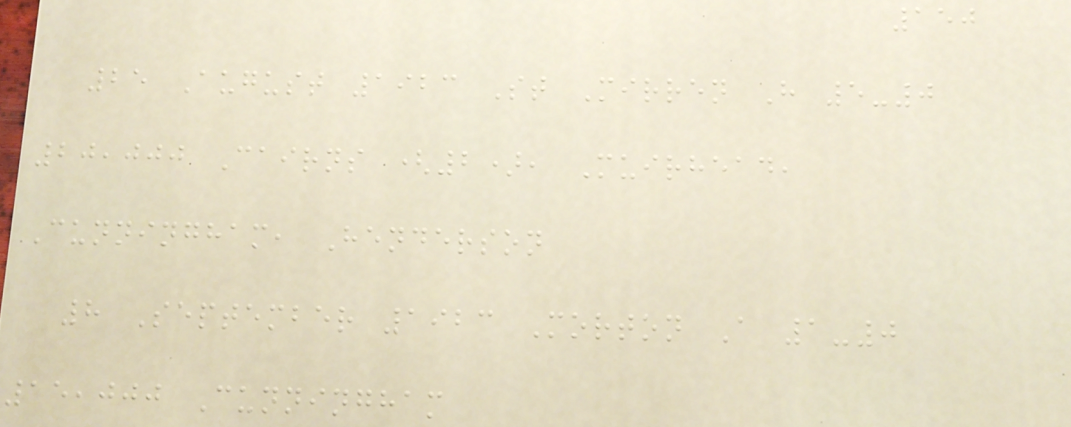150
25 August 1923 St Mirren H 5-0
20,000 Cairns (2), Muirhead,
Cunningham, Henderson
8 September 1923 Morton A 1-0
15,000 Cunningham
